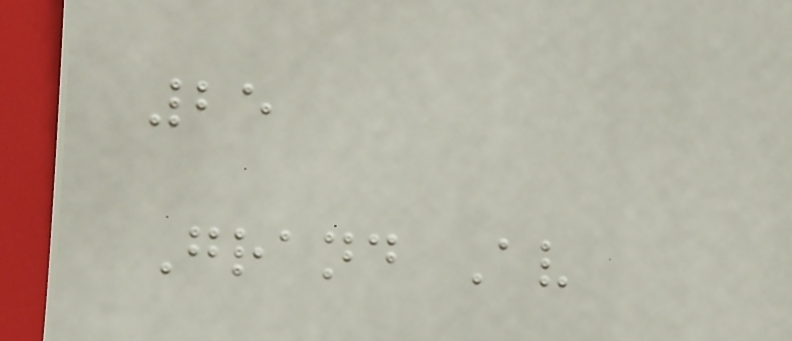25
Grand Av
